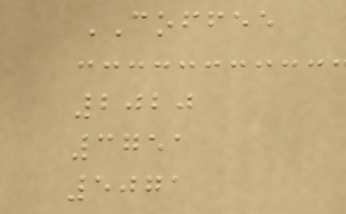COFFEE
2020
3751
5071
